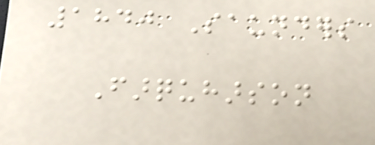1840 Saunders
Farquharson
